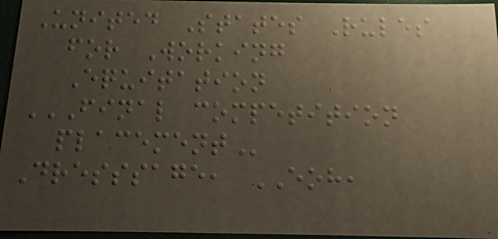United States Rules
for Working
Equitation
FINAL COMPETITION
PLACEMENT
Dresssage, EOH,
